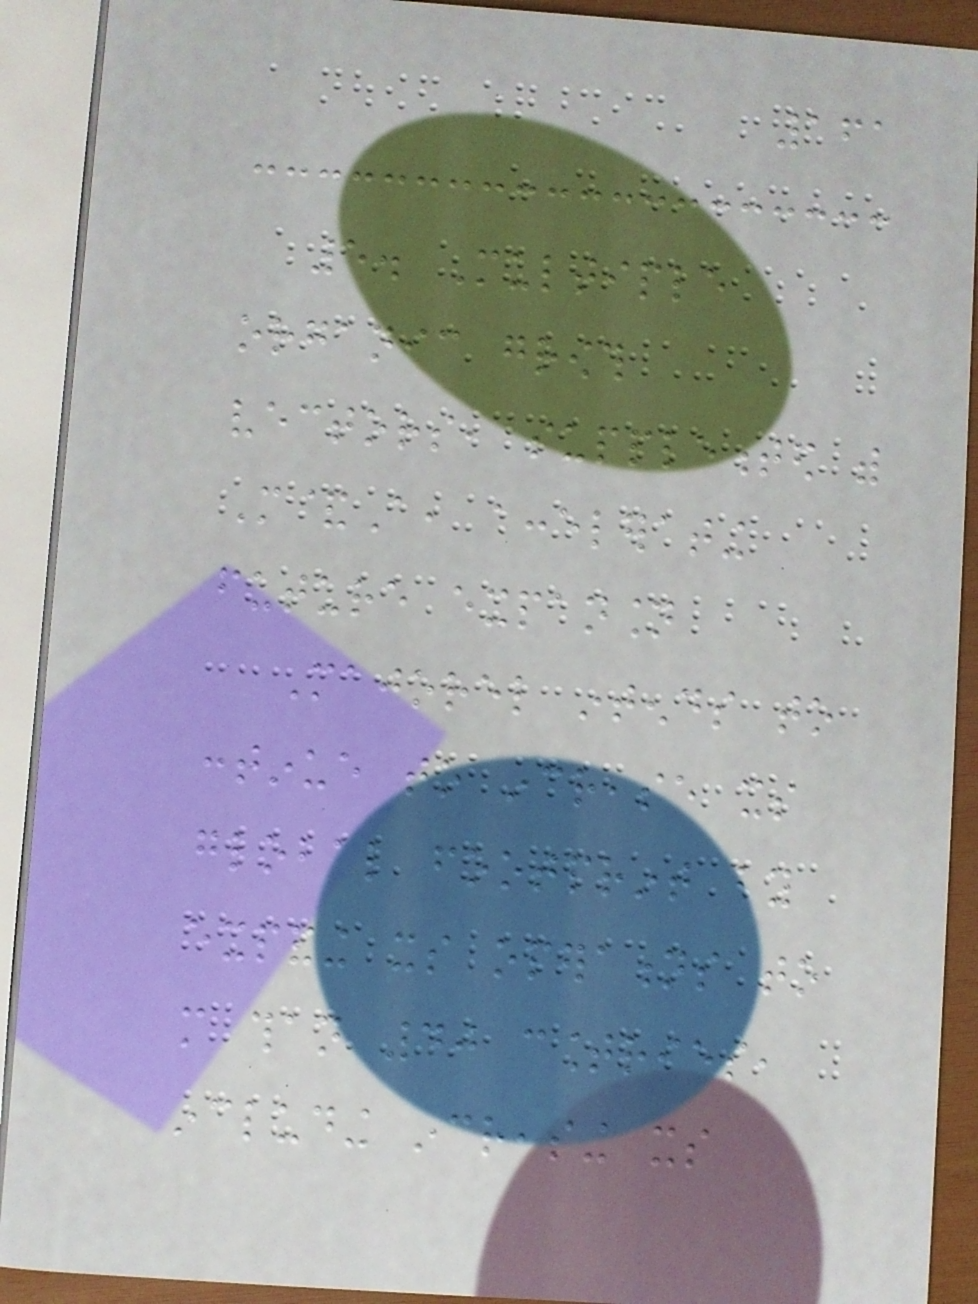161
5. Multiple
organic growth
vectors, supplemented with
M&A, accelerating
future expansion
Majorel intends to
continue to increase its
global footprint by
expanding its operations to
more than 40 countries,
including increasing its
